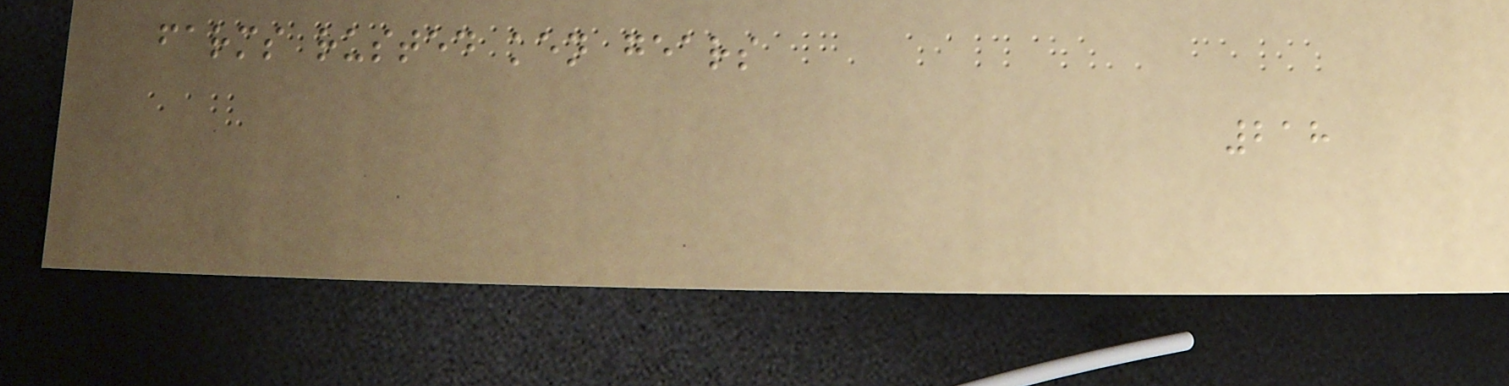farms rusted ken gears
218
